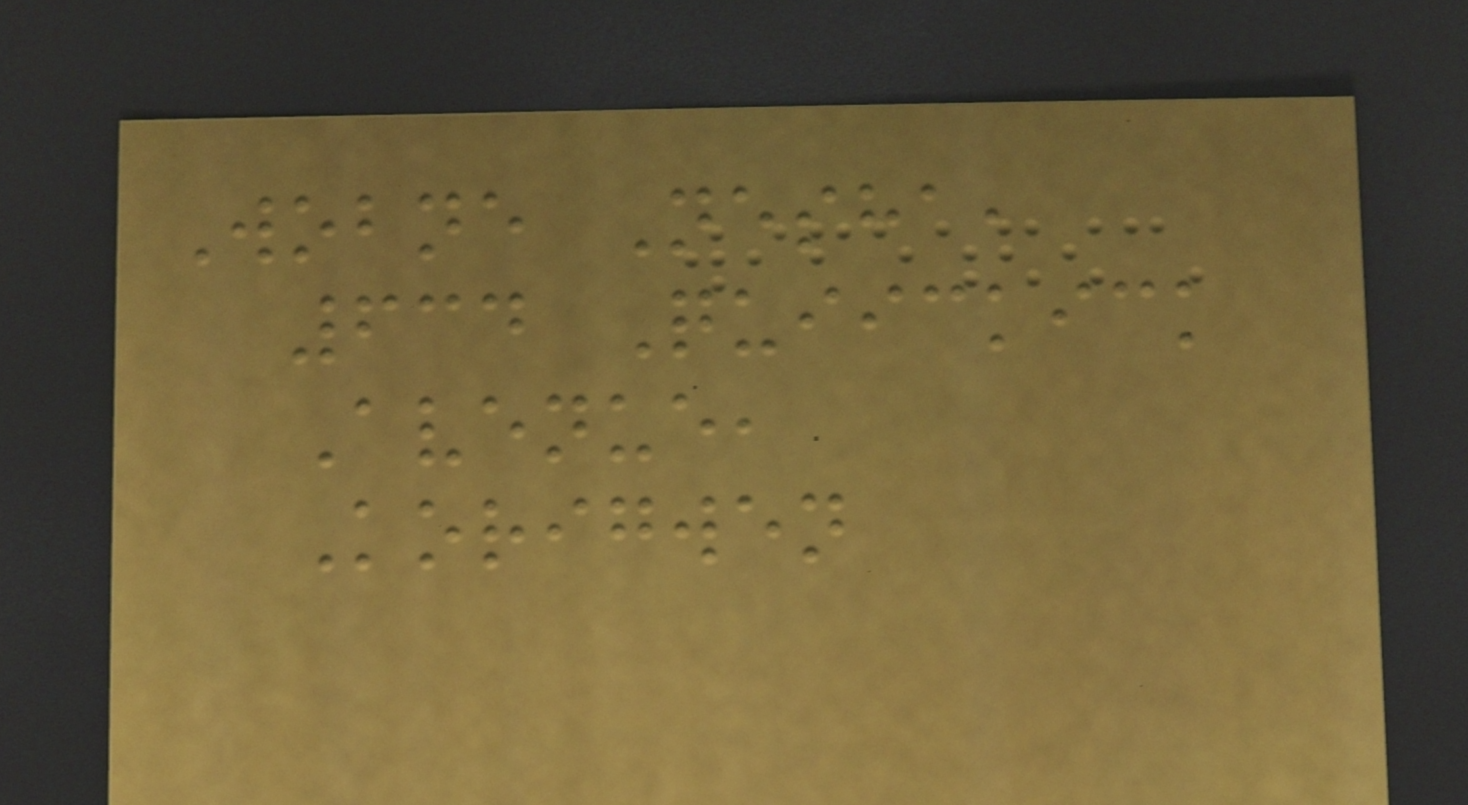Wobne Nesha,
634 Quiickick
Avenue,
Korigwen
